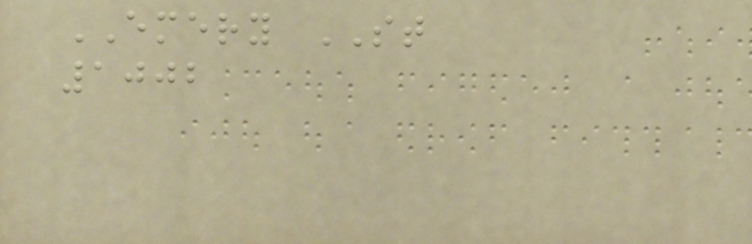EMERY ST
1002
